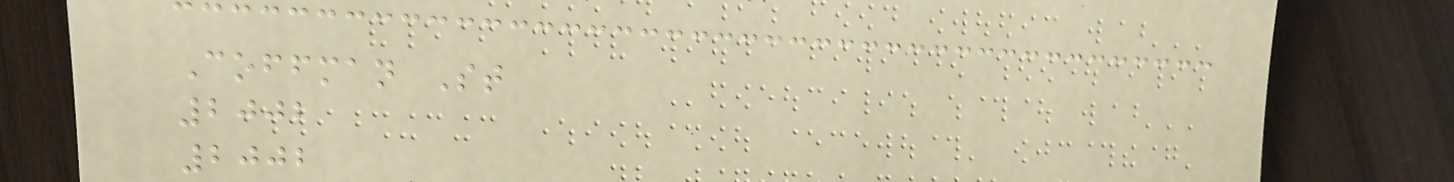Coffman St
2002
2002
